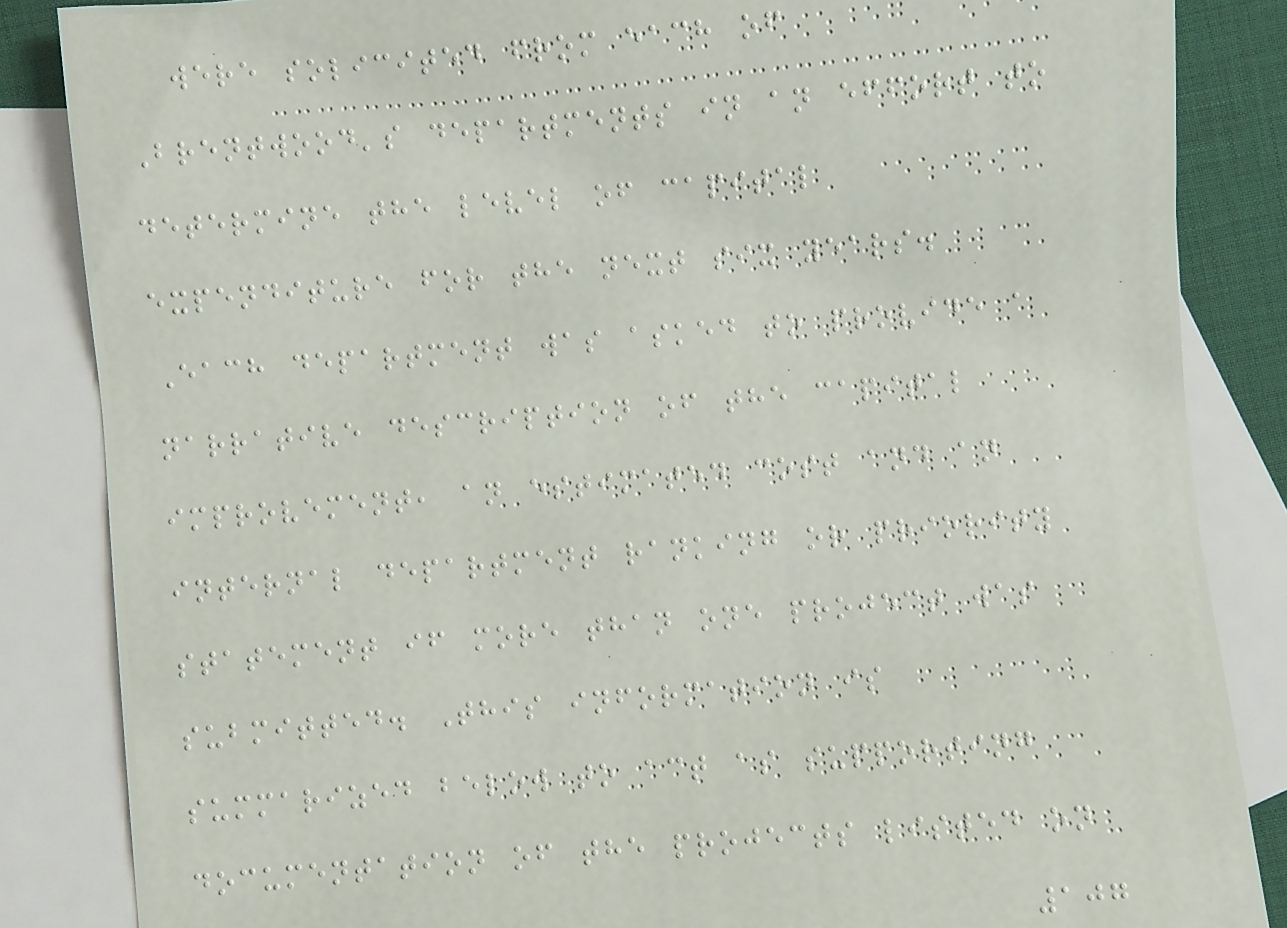were solicited from each of
Brentwood's departments in an effort to
determine the level of capital
expenditure for the next six years.
Each department was asked to provide a
narrative description of the capital
improvement, an estimated cost and an
internal department ranking or priority
statement if more than one project was
submitted. This information is
summarized below to act as supporting
documentation of the projects listed on
107
